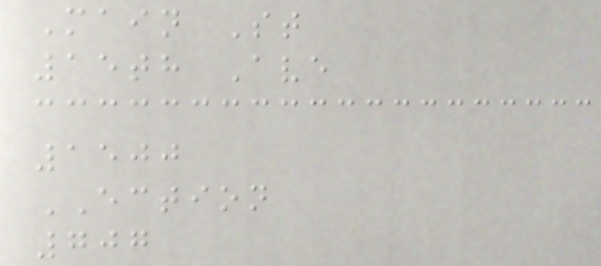Main St
15th Ave
1500
ECTION
707
